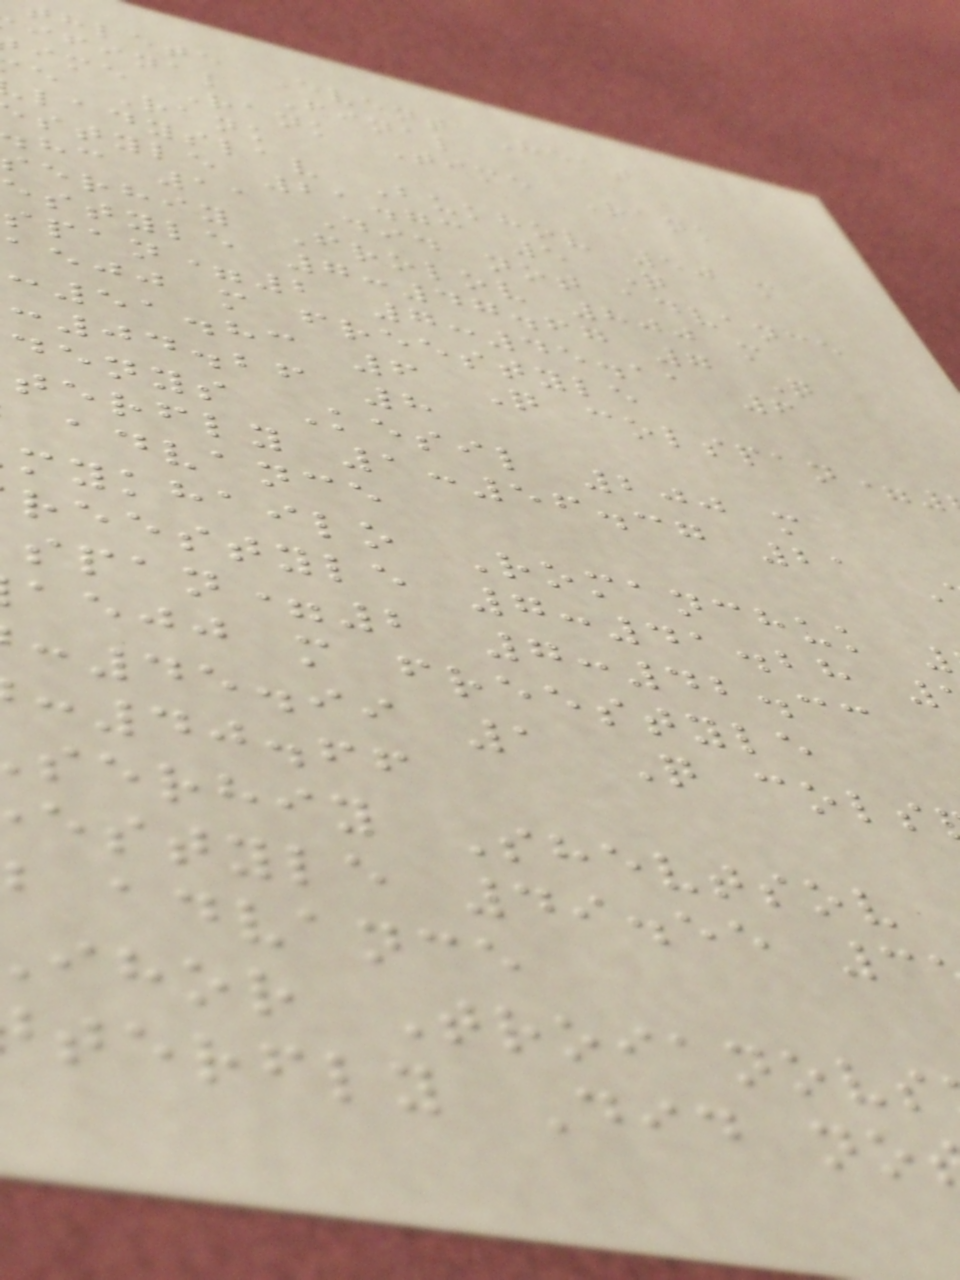thlete Event Heat
ifinal Final
ime Rank Time Rank
e Rank
ladyslav Bukhov 50 m
style 21.73 5 Q
hc 11 Did not advance
erhiy Frolov 800 m
estyle 7:47.67 7 Q
span=2 7:45.11 6
aejj m freestyle
:51.83 6 Q colspan=
:04.26 8
denys Kesil 200 m
terfly 1:56.37 21
advance
mykhailo Romanchuk
reestyle 7:41.28
span=2 7:42.33
aejj m freestyle
:45.99 1 Q cols
:40.66
serhiy Shevtsov
estyle 49.55 3
advance
ihor Troianovs
terfly Did no
